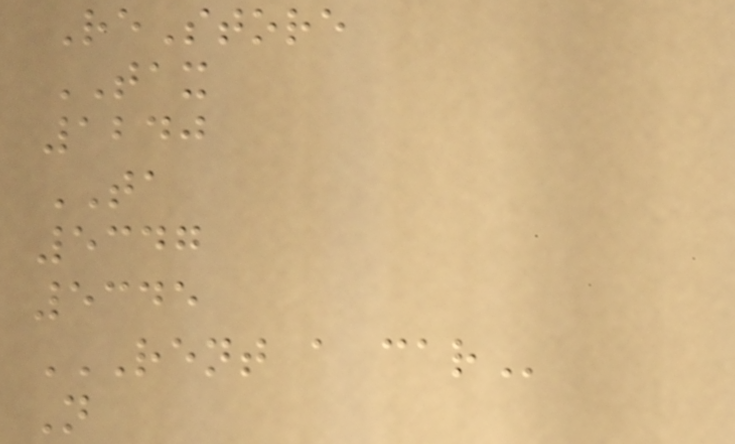ReStore
TAX
1240
TA
5347
5345
RENT A CAR
N
